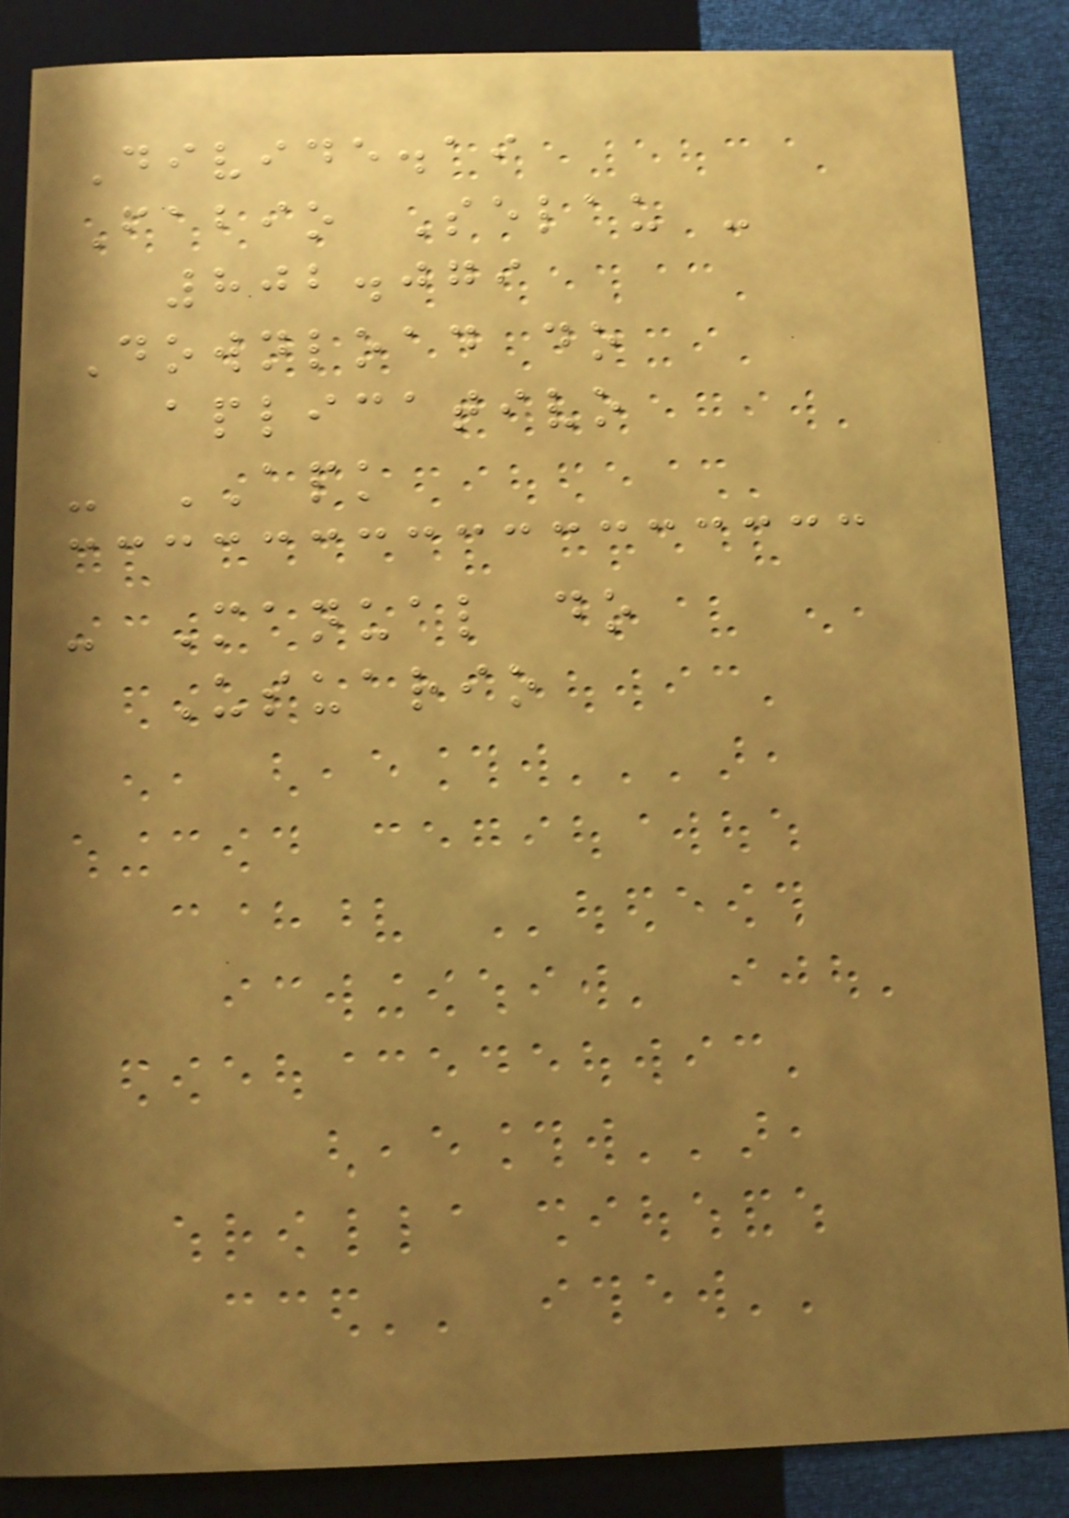Divide.ai
Fabio Selau -
802.079
Download do
aplicativo
- APK
- Manual do
Usuario
